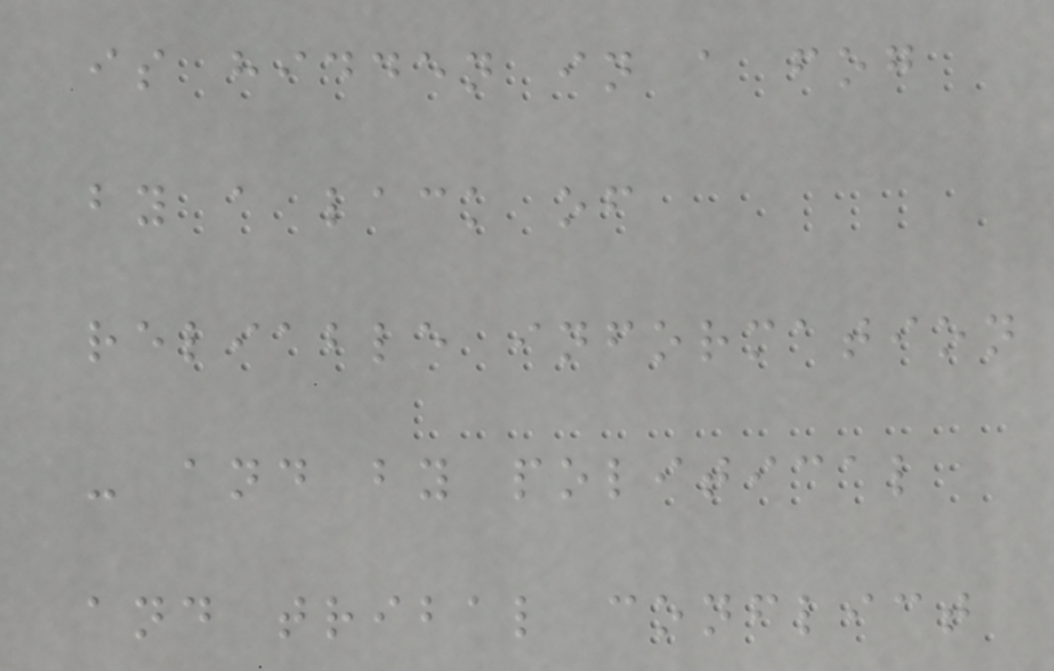is hidden in a fog
by a lack of
reliable information
- and by political
and tribal conflict
